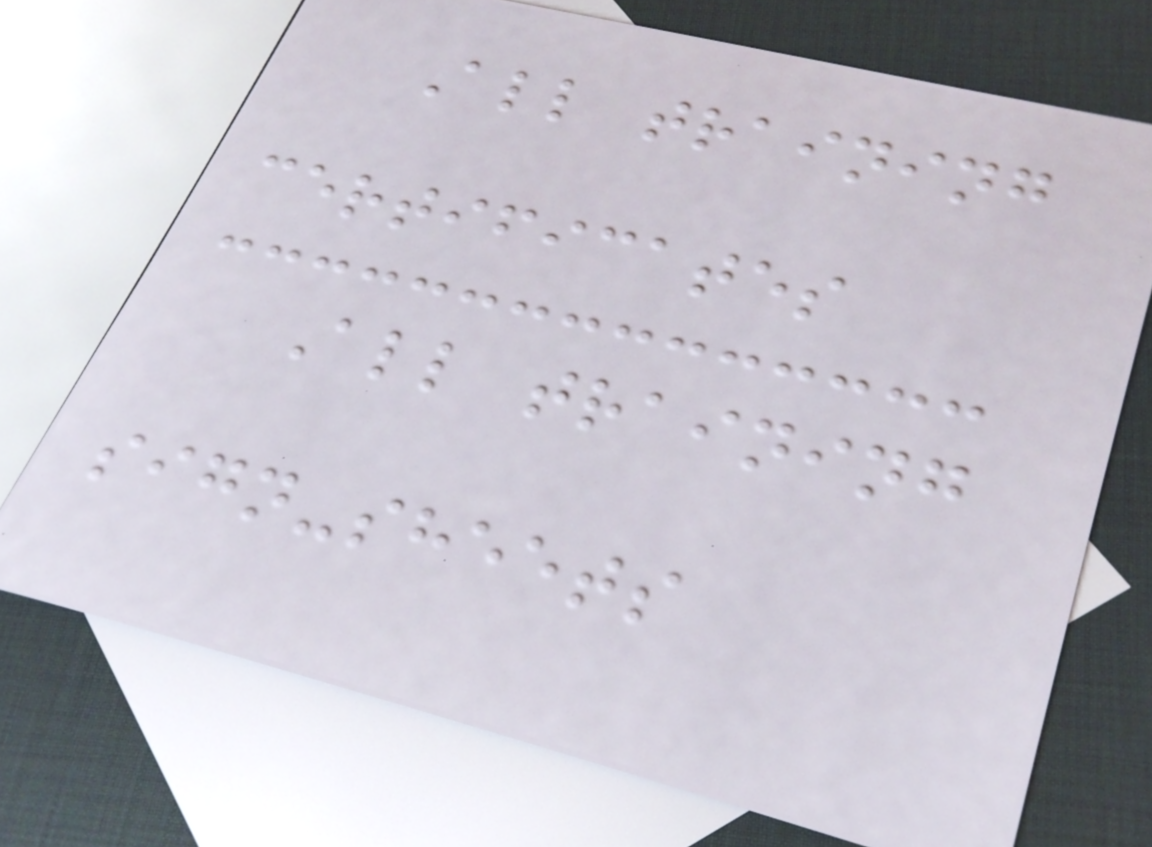All training
certificates
All training
sign-sheets
